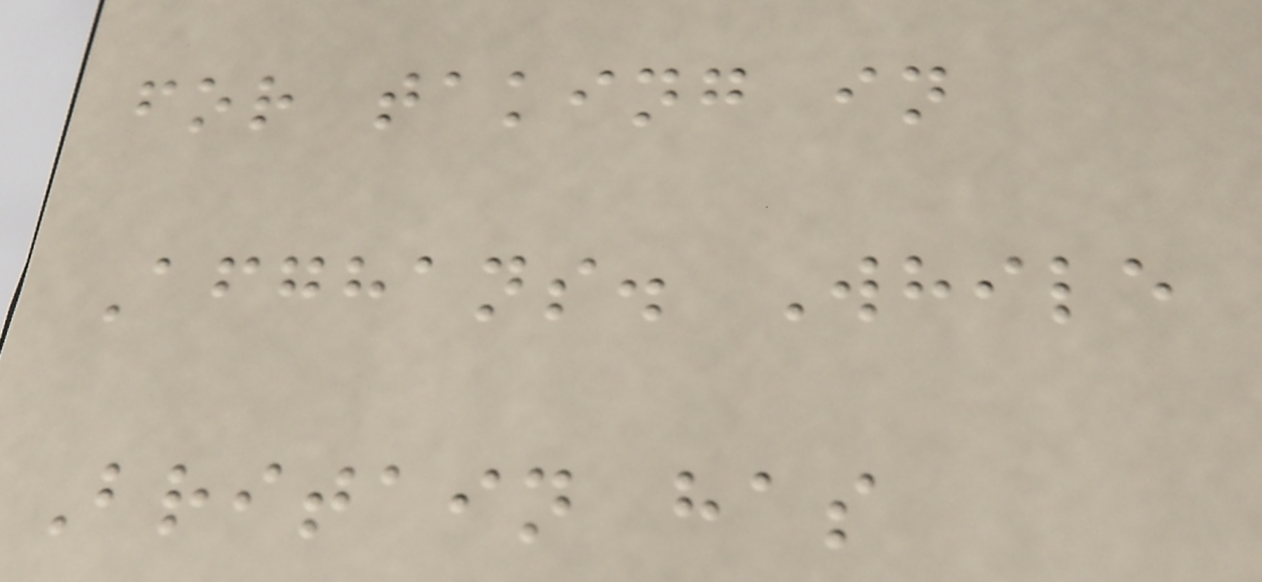for taking in
Afghans. While
Britain has
